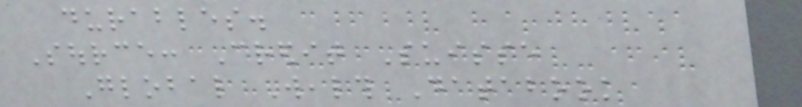durables.
Source: Credit Suisse
Global Wealth Databook
